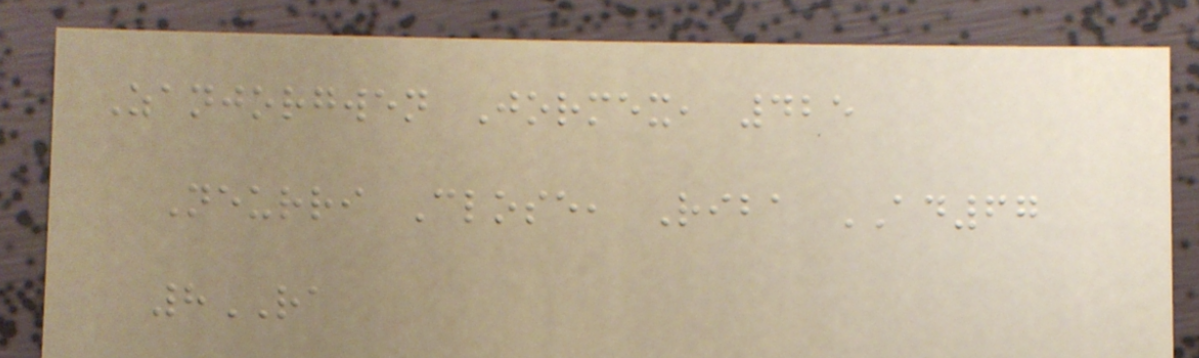Zanjorgwen Jormex, 425
Neurri Close, Riba AD67
8RA
